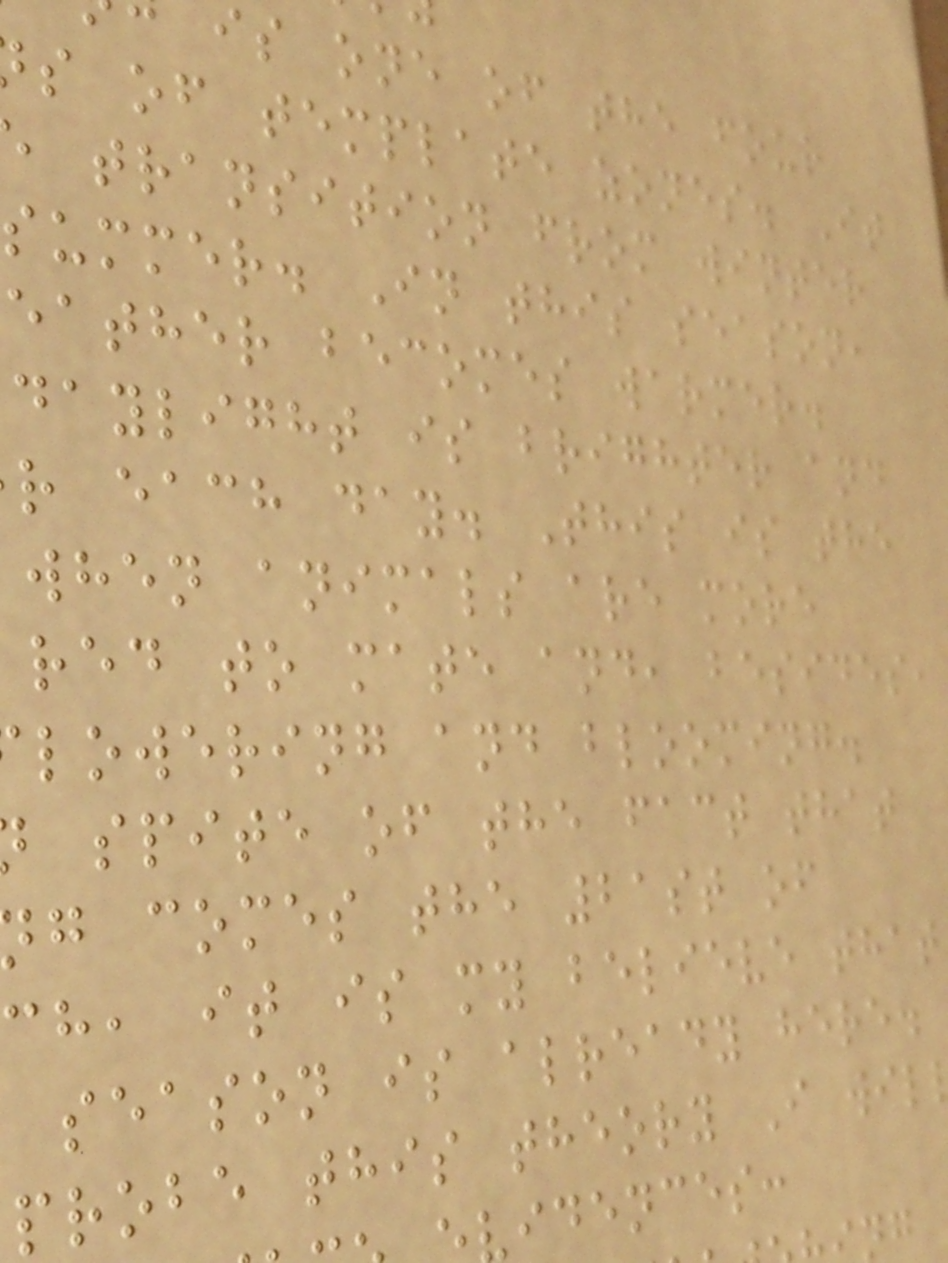is one of the four
s of template zones. It
transition from winter
summer. In this season,
eather becomes warmer.
daylight is brighter and
r each day. This is the
when animals are more
red to mate and, besides,
lowering and blooming.
spite of the fact that
g comes the 21st of
ch, it is my believe that
season is already here.
probe this theory I wil
vidences:
